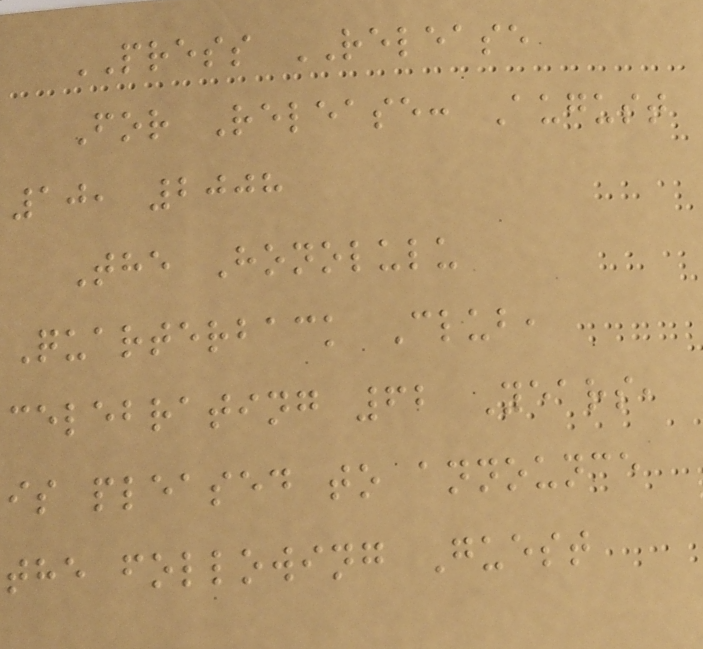PRESS RELEASE
For Release: August
10, 2008
The Honolulu
Quarterback Club,
celebrating 62 Years,
is pleased to announce
the following Guest
